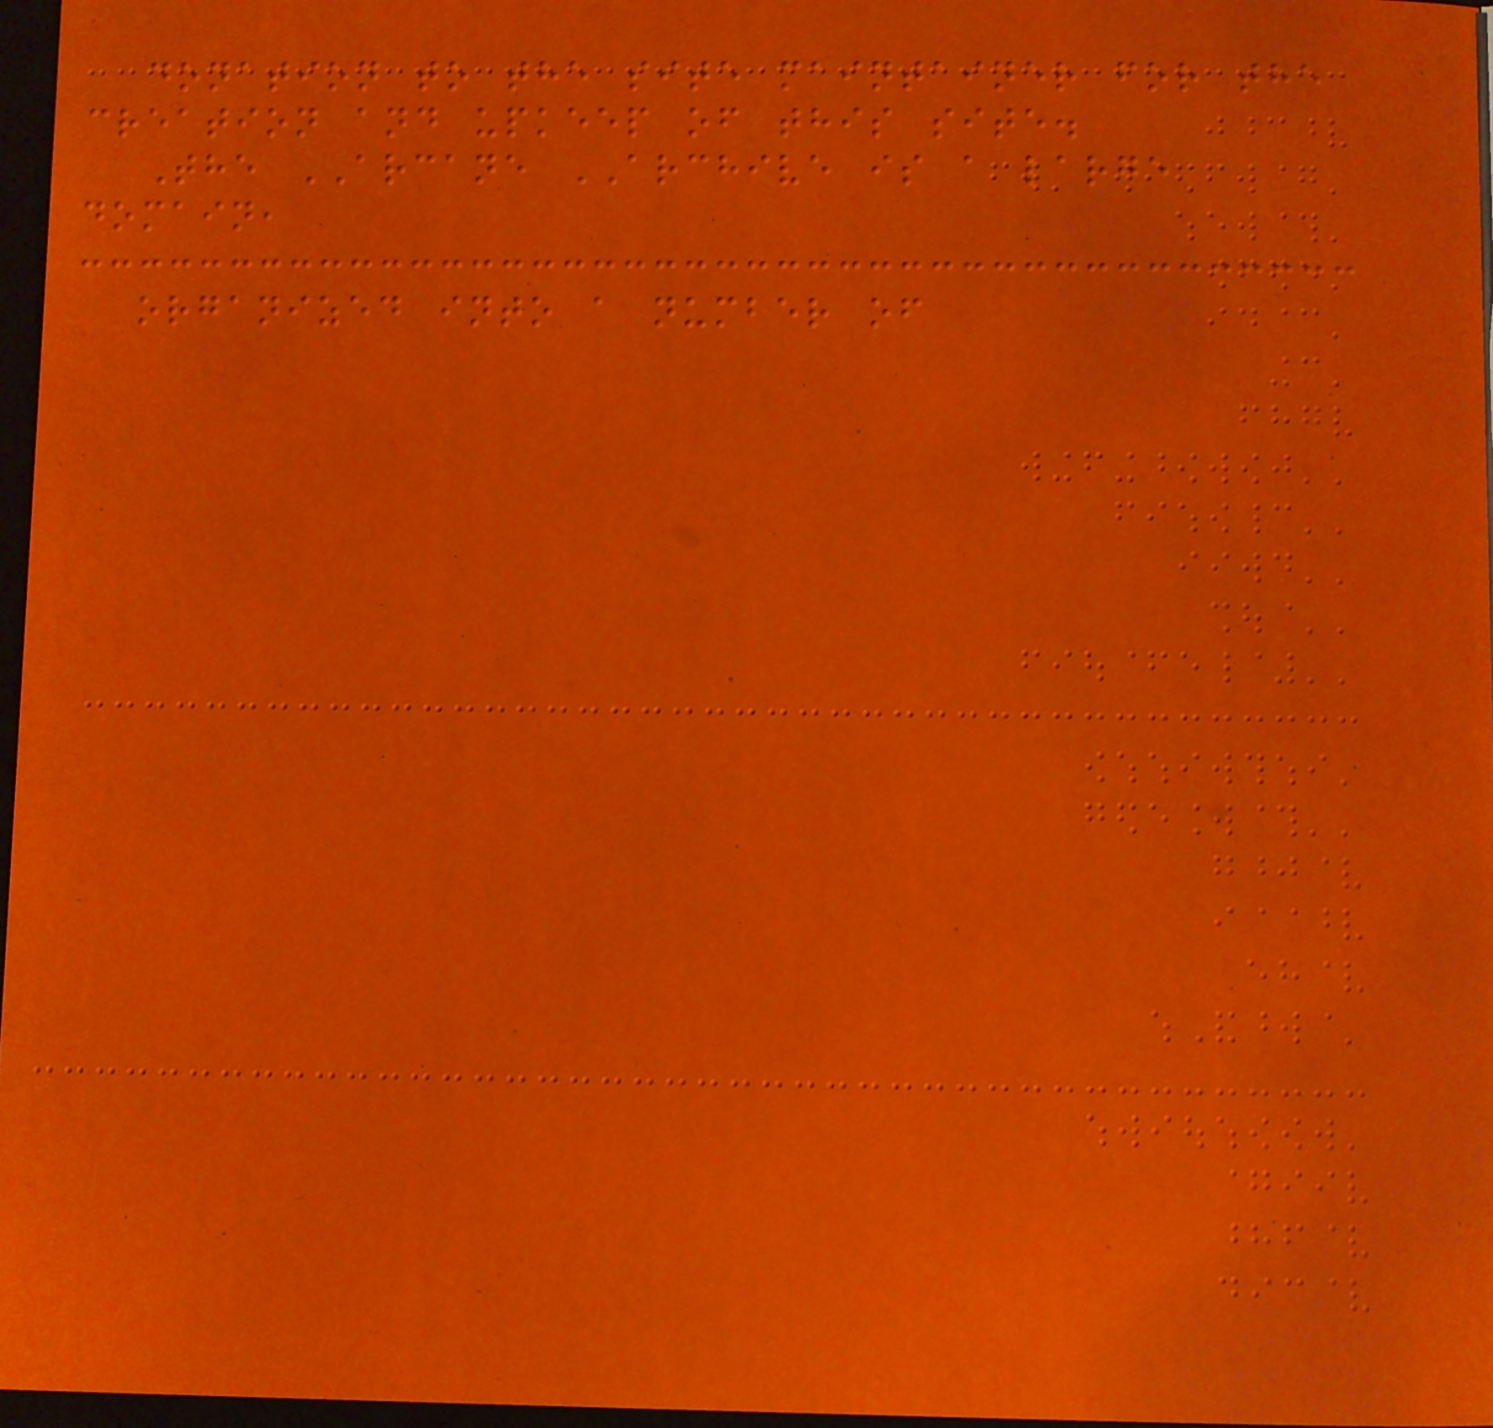donation to the site maintainer for the
creation and upkeep of this site.
The ARCANE ARCHIVE is a large
domain,
organized into a number of
